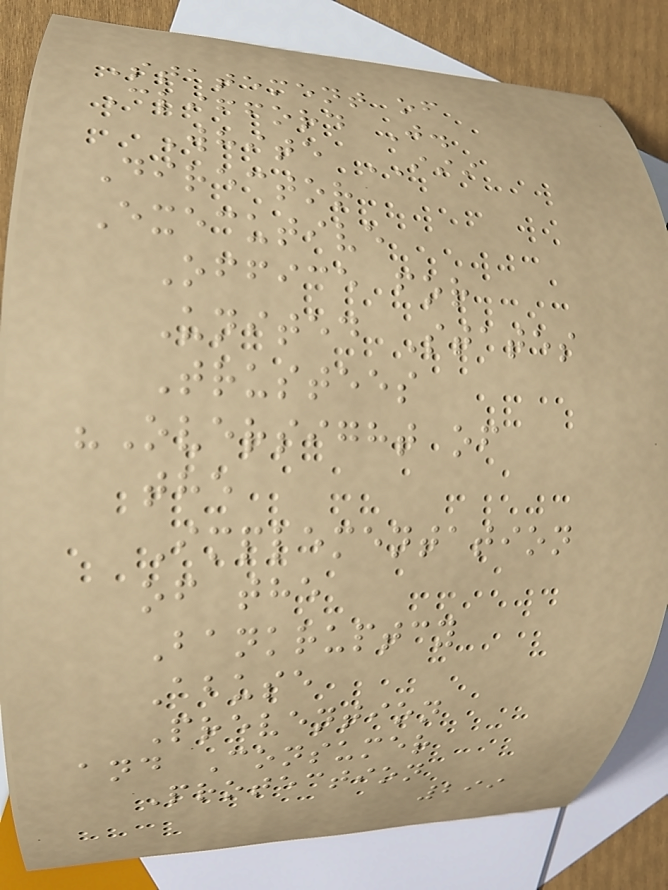Statement of
Clifford J.
White III
Director
Executive
Office for
United States
Trustees
"Oversight of
the
Implementation
of the
Bankruptcy
Abuse
Prevention
and Consumer
Protection
299
